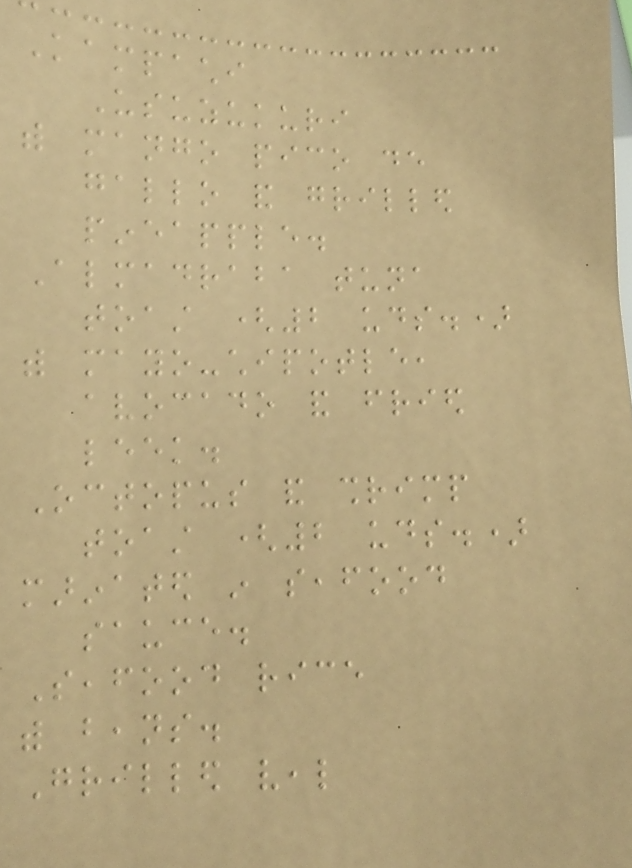Kampachi
Usuzukuri
with mango pico de
gallo and grilled
pineapple.
Almadraba tuna
toast (2 uds.)
with mayo-chipotle,
avocado and fried
leek.
Octopus and shrimp
toast (2 uds.)
marinated in seafood
sauce.
Seafood rice
with beans.
Grilled veal
